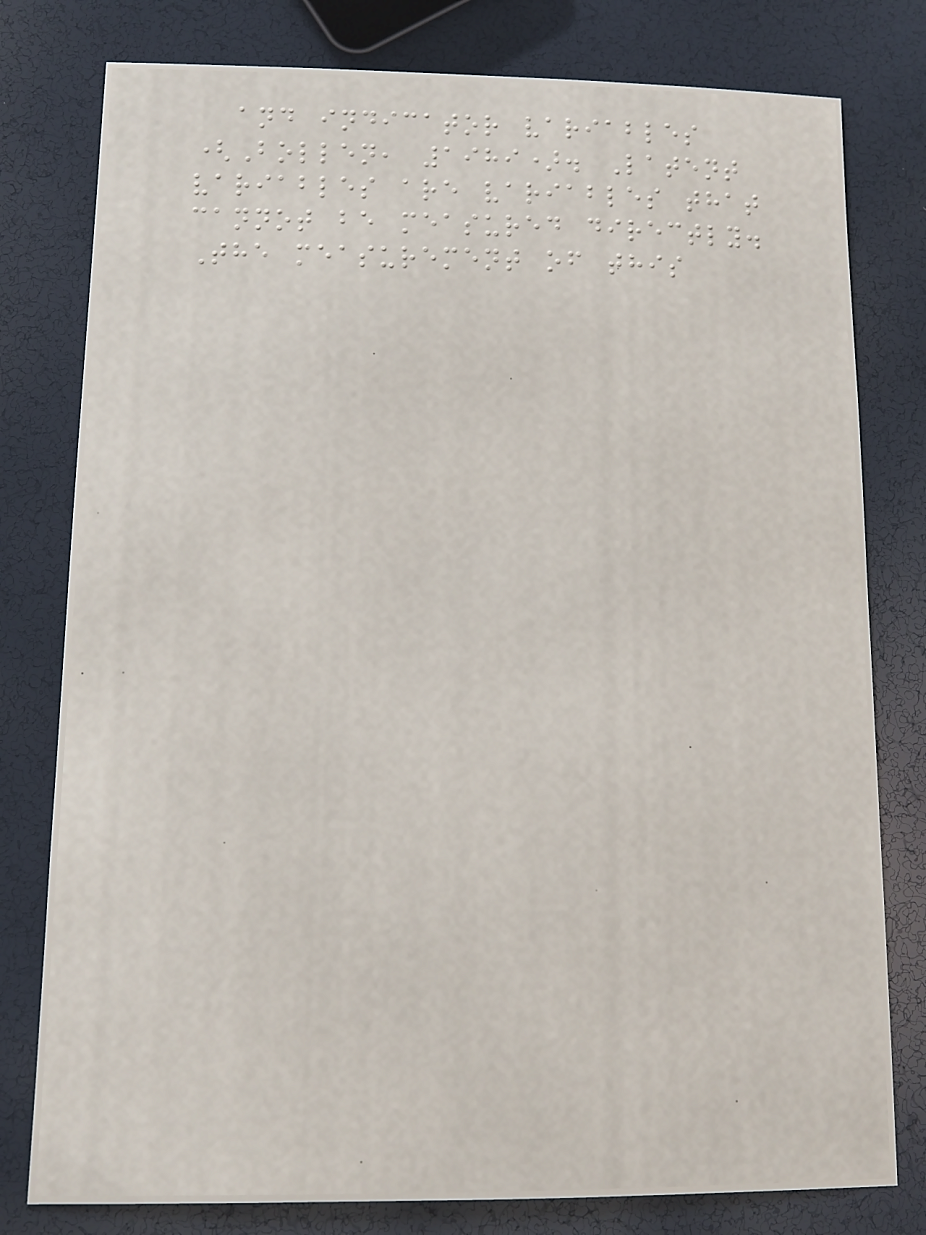and indicator variables
(Bollen, 1989). Latent
variables are variables that
cannot be measured directly.
The measurement of this
